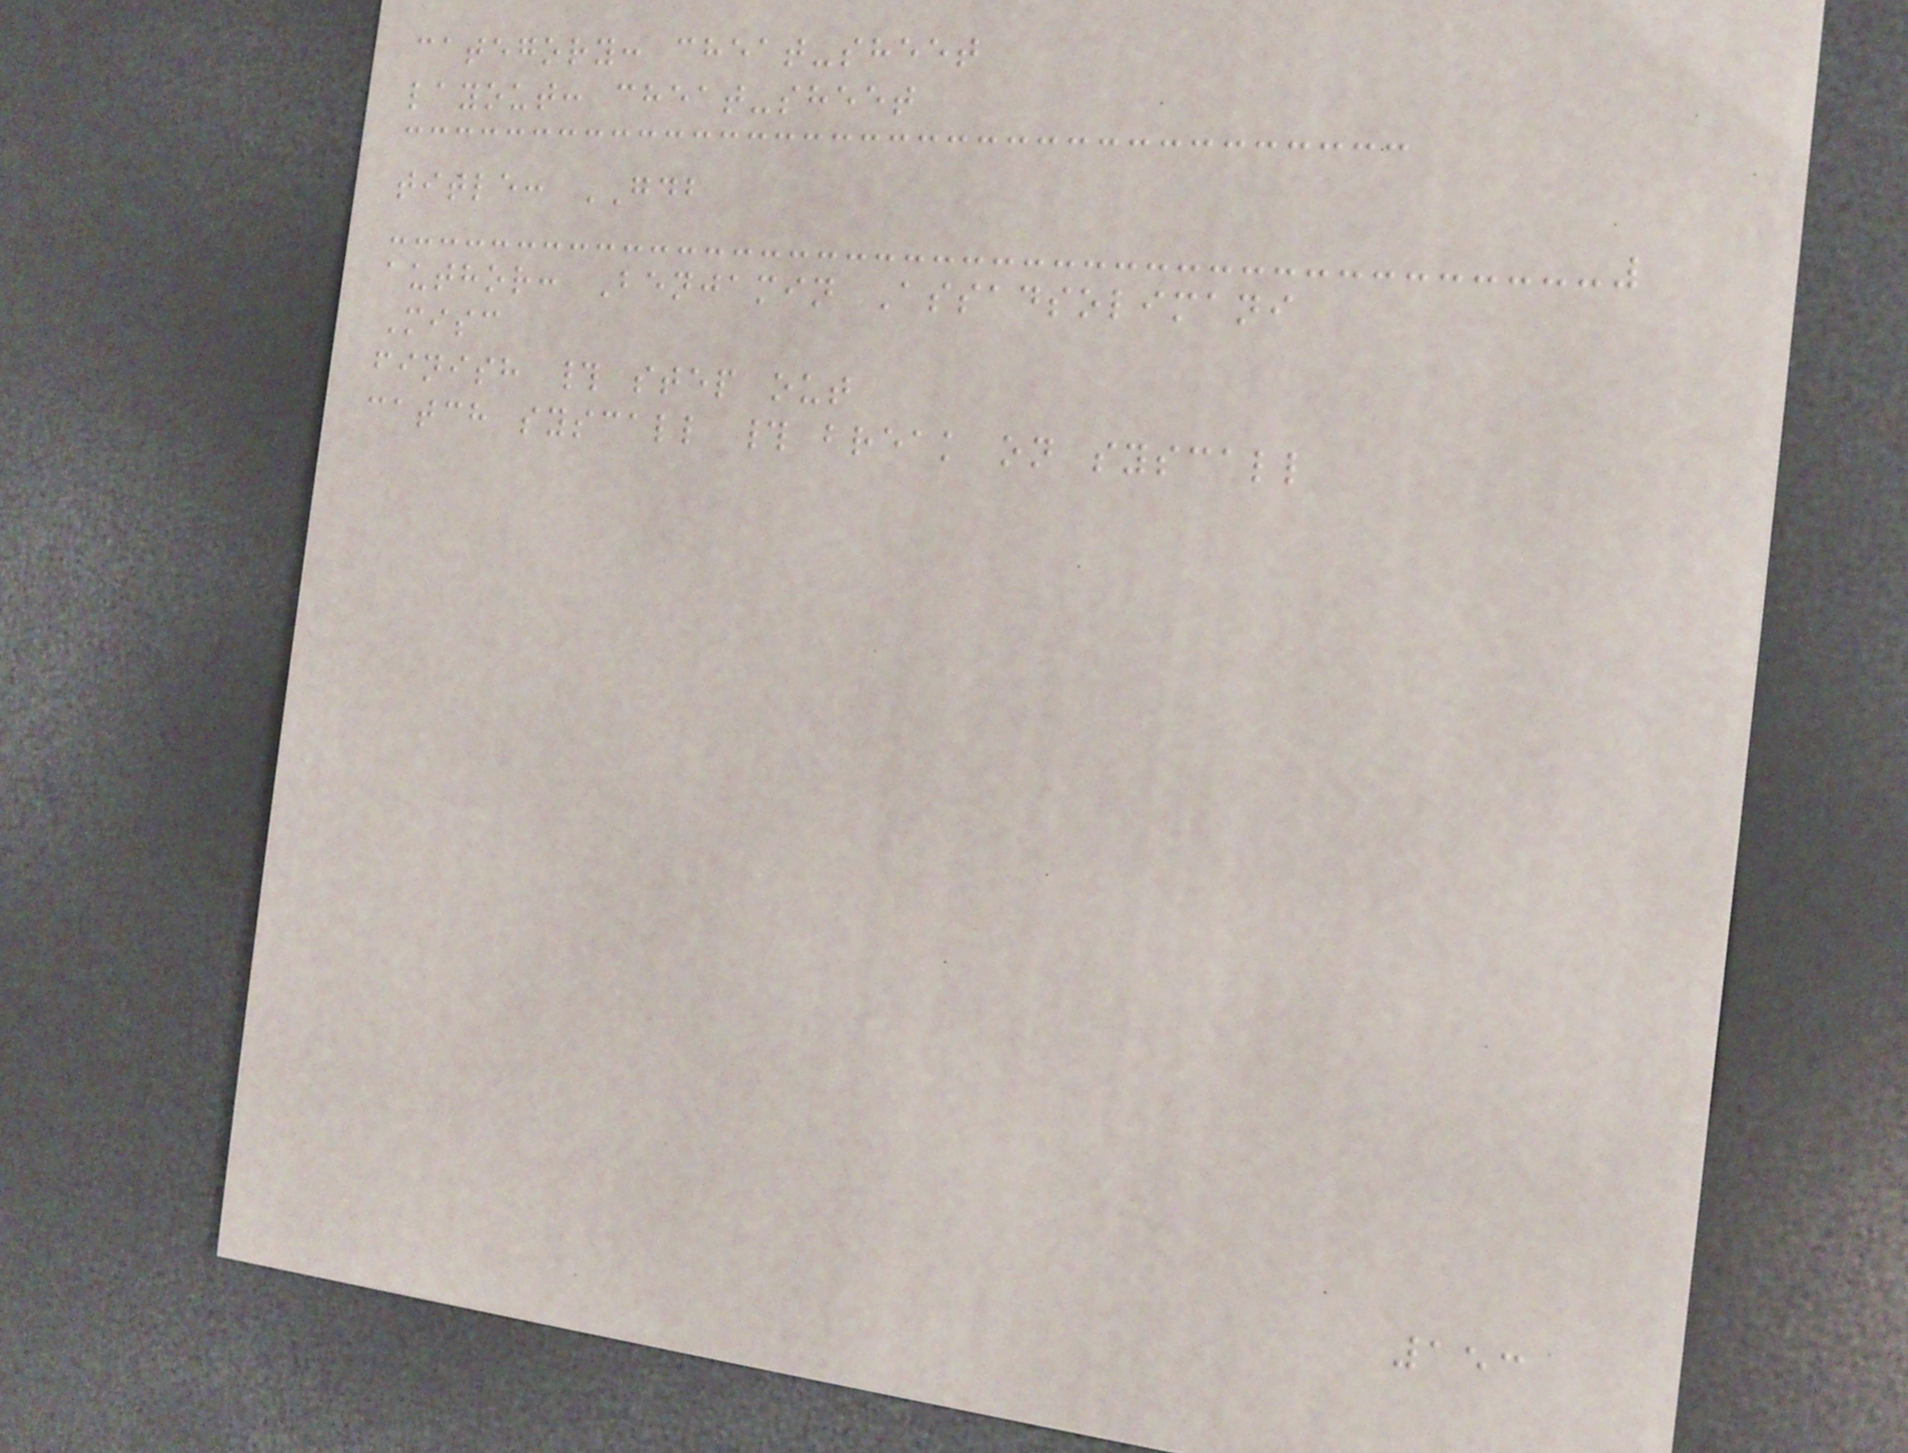category: cheat-sheet
layout: cheat-sheet
title: GDB
author: Benjamin Assadsolimani
Misc
finish # step out
catch syscall # break on syscall
153
